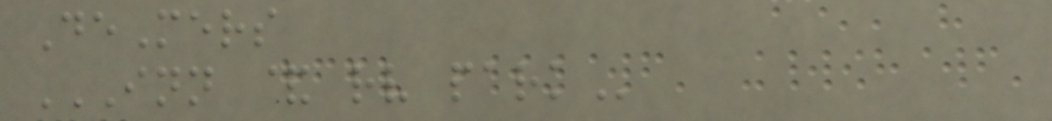DeMers
INN & RV PARK
